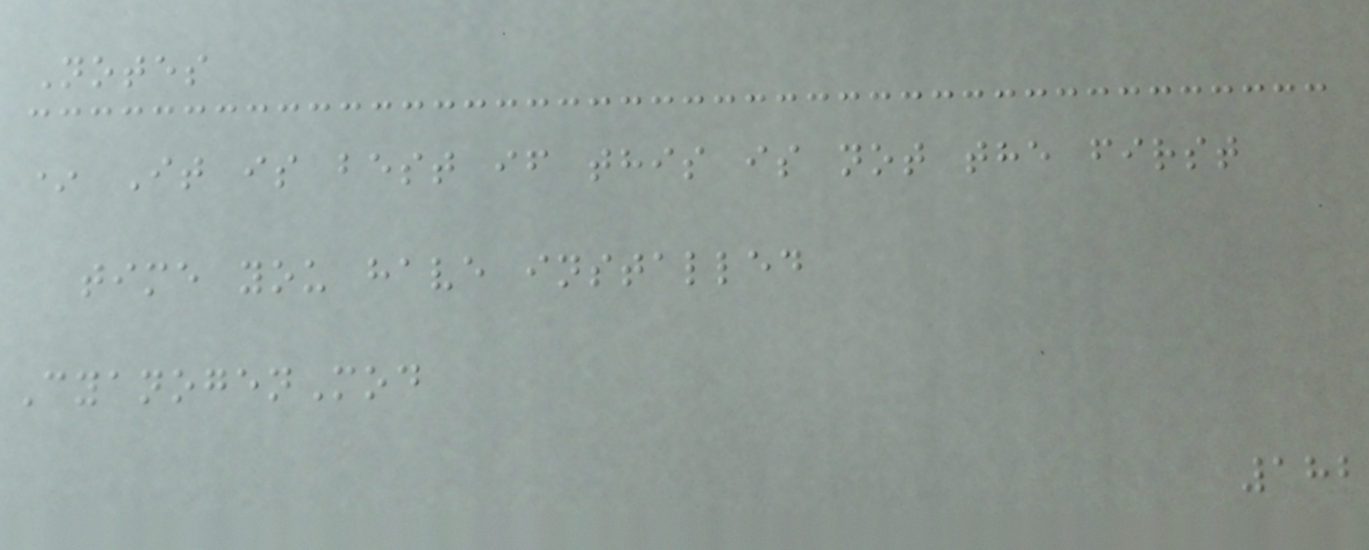Notes
* It is best if this is not the first
time you have installed
CyanogenMod
182
